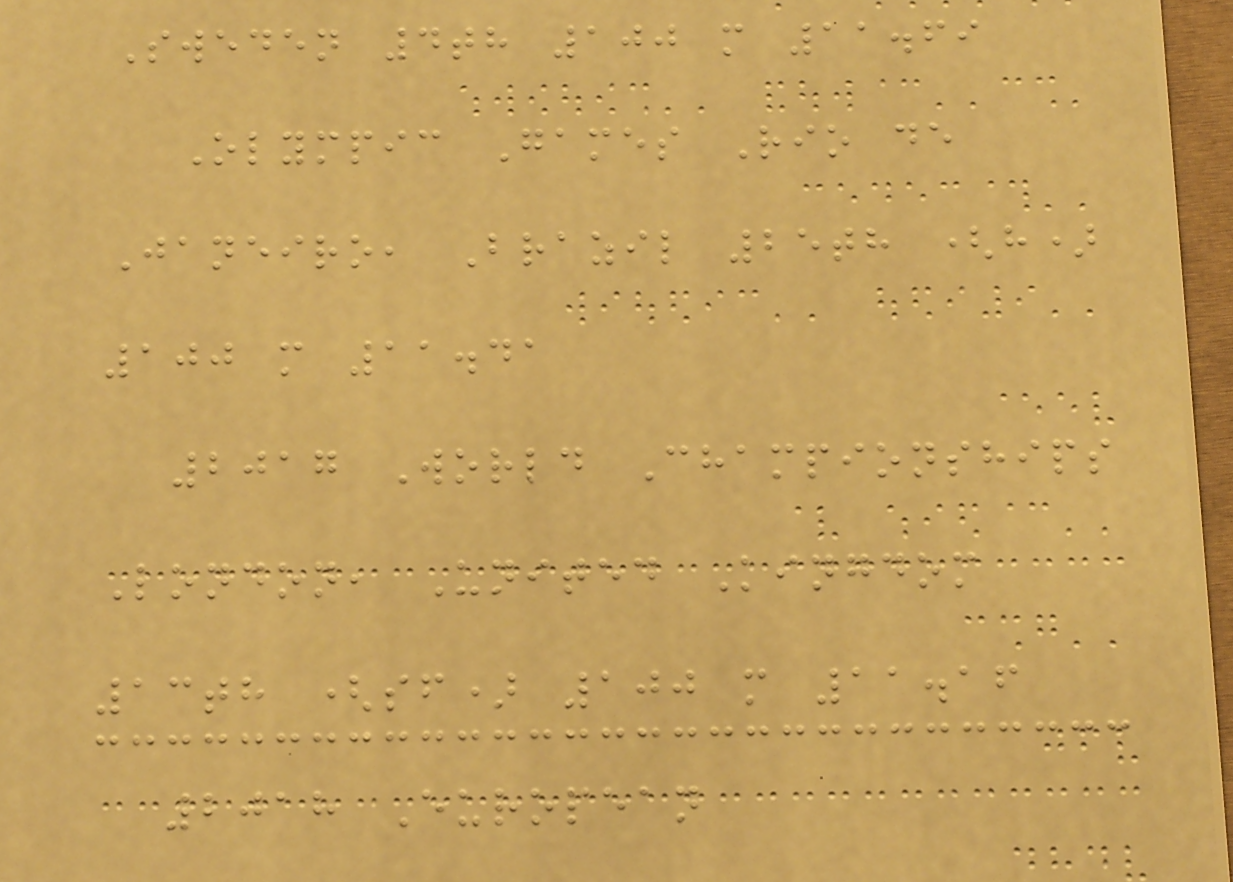Sweden 4th 100 m 11.69
Olympic Games Rio de
Janeiro, Brazil 25th (h)
100 m 11.41
2017 World Championships
London, United Kingdom
13th (sf) 100 m 11.16
2018 European
